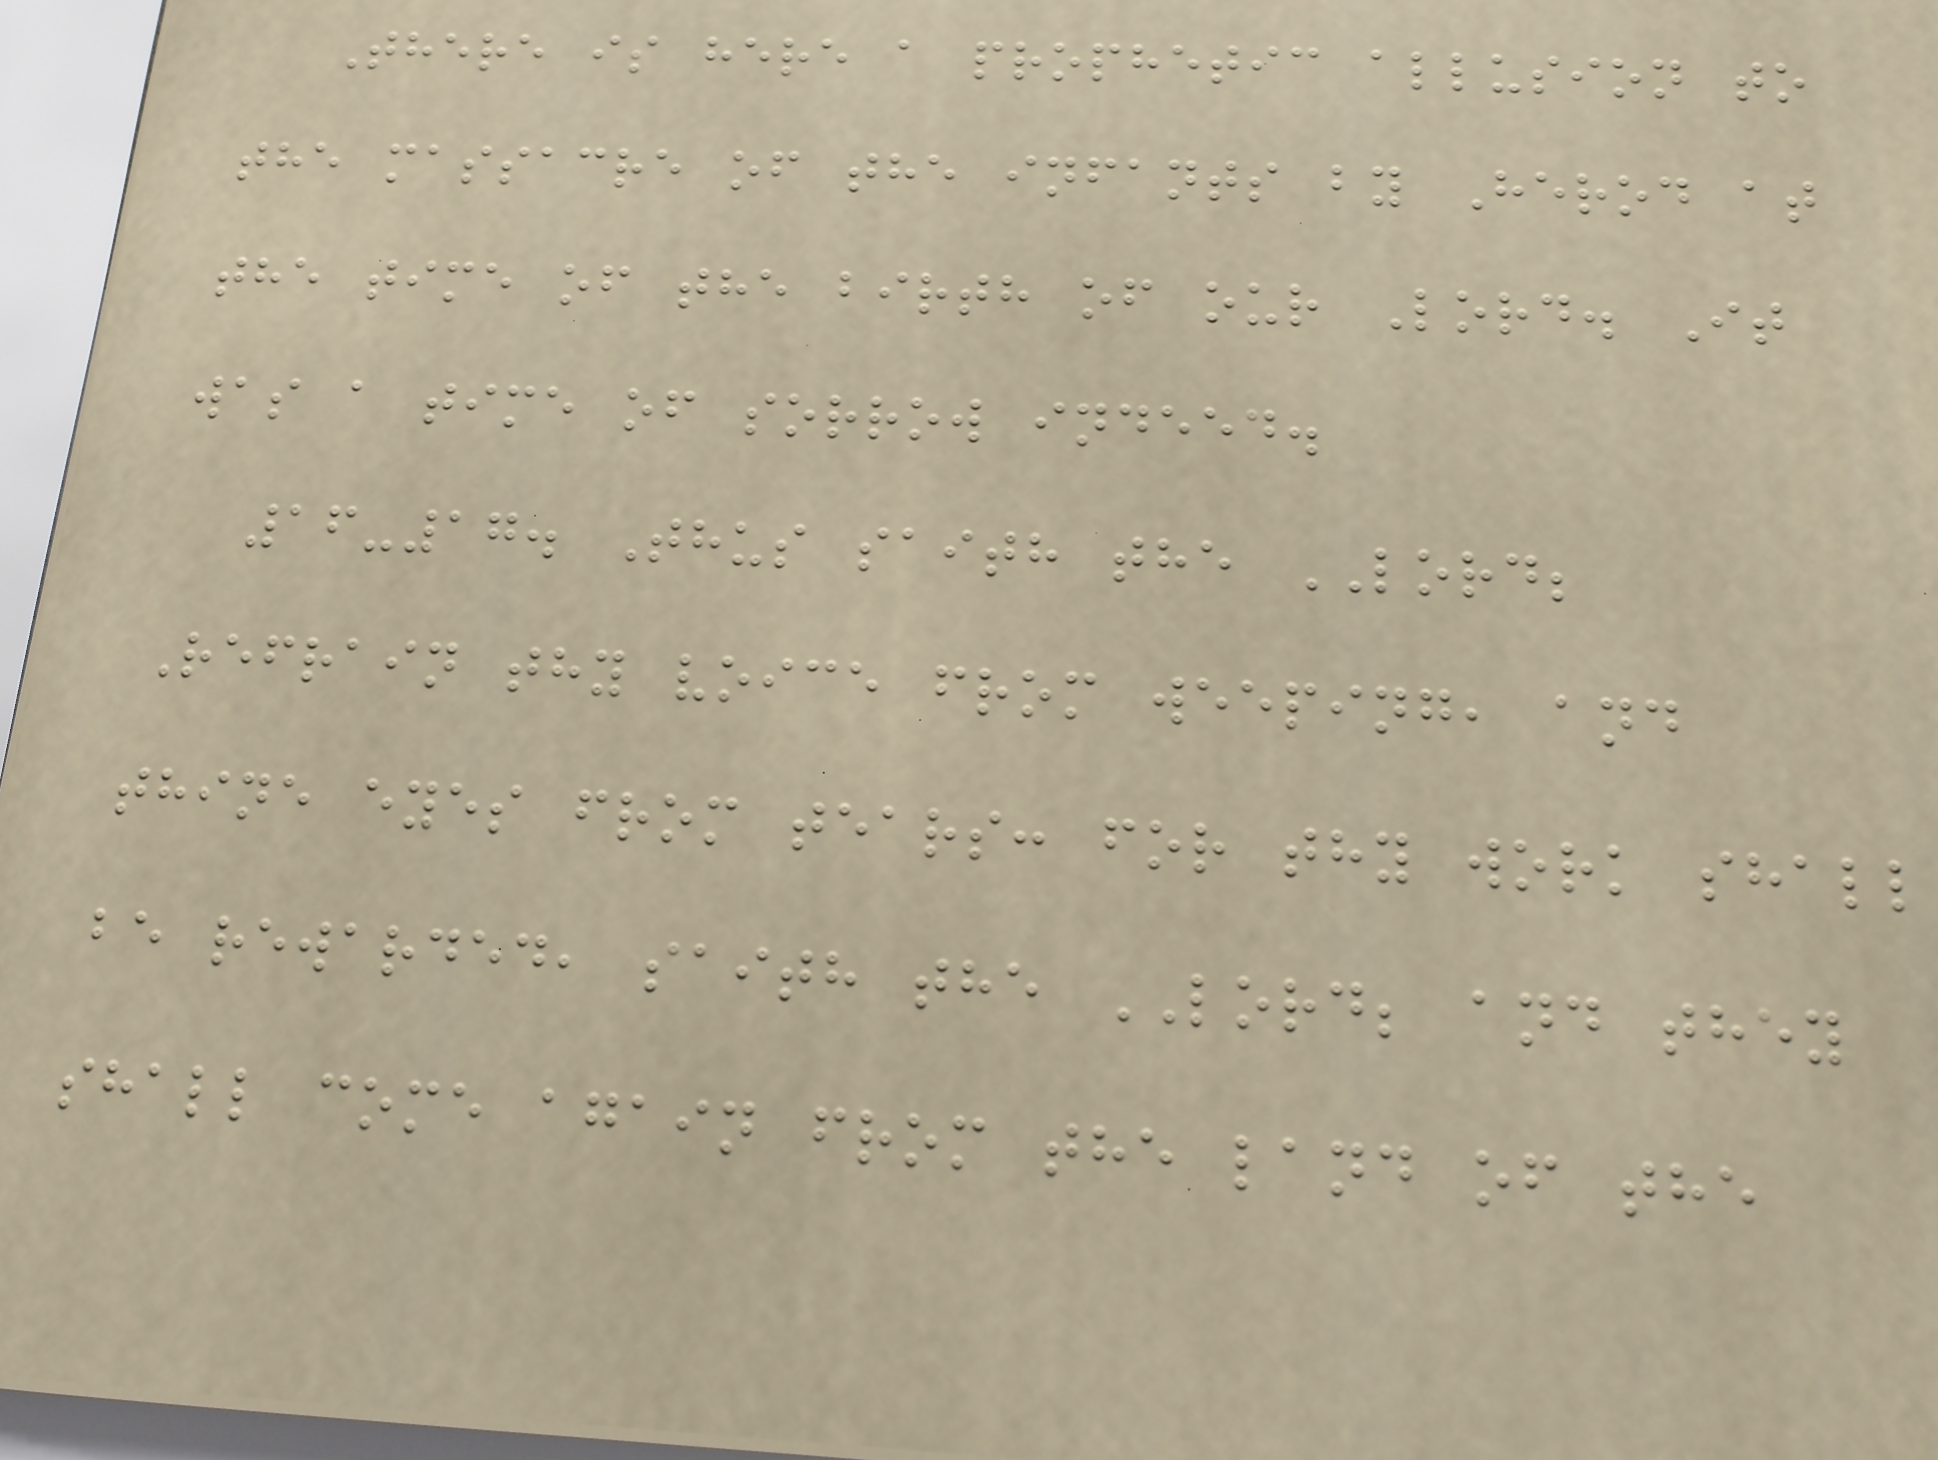There is here a prophetic allusion to
the massacre of the infants by Herod at
the time of the birth of our Lord. It
was a time of sorrow indeed.
16-17. Thus saith the LORD;
Refrain thy voice from weeping, and
thine eyes from tears: for thy work shall
be rewarded, saith the LORD; and they
shall come again from the land of the
